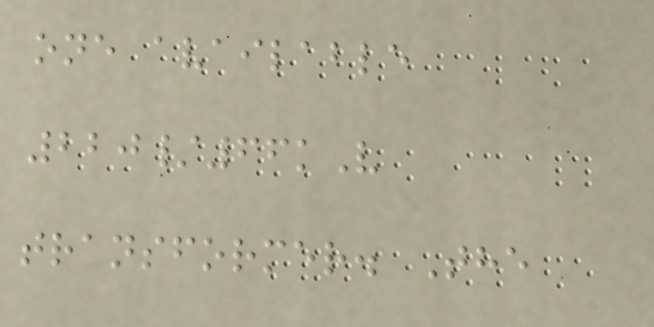one available
220/66kV
transformer. The
